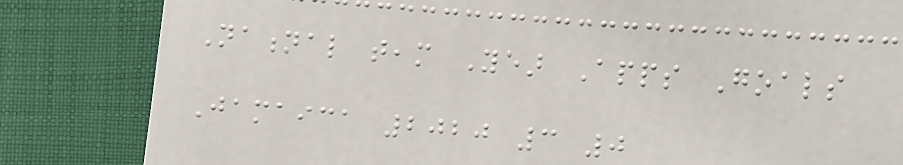National team Year Apps Goals
Jamaica 2020 3 0
